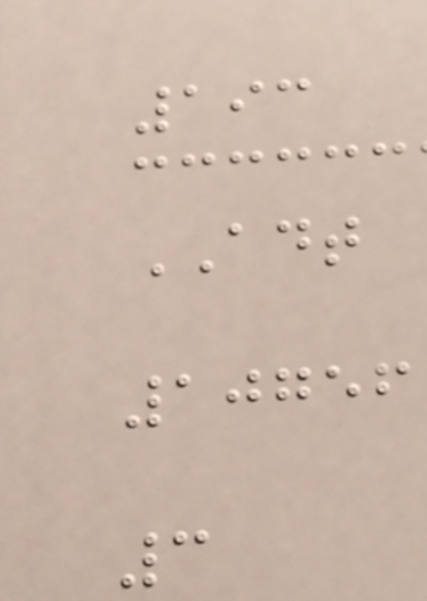193
ADT
10756
3
